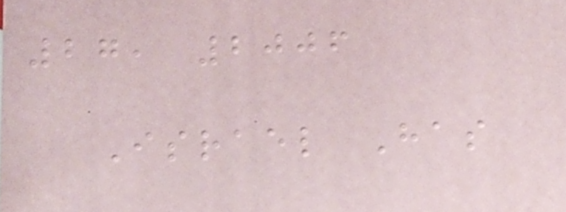27, 2006
Israel Has
